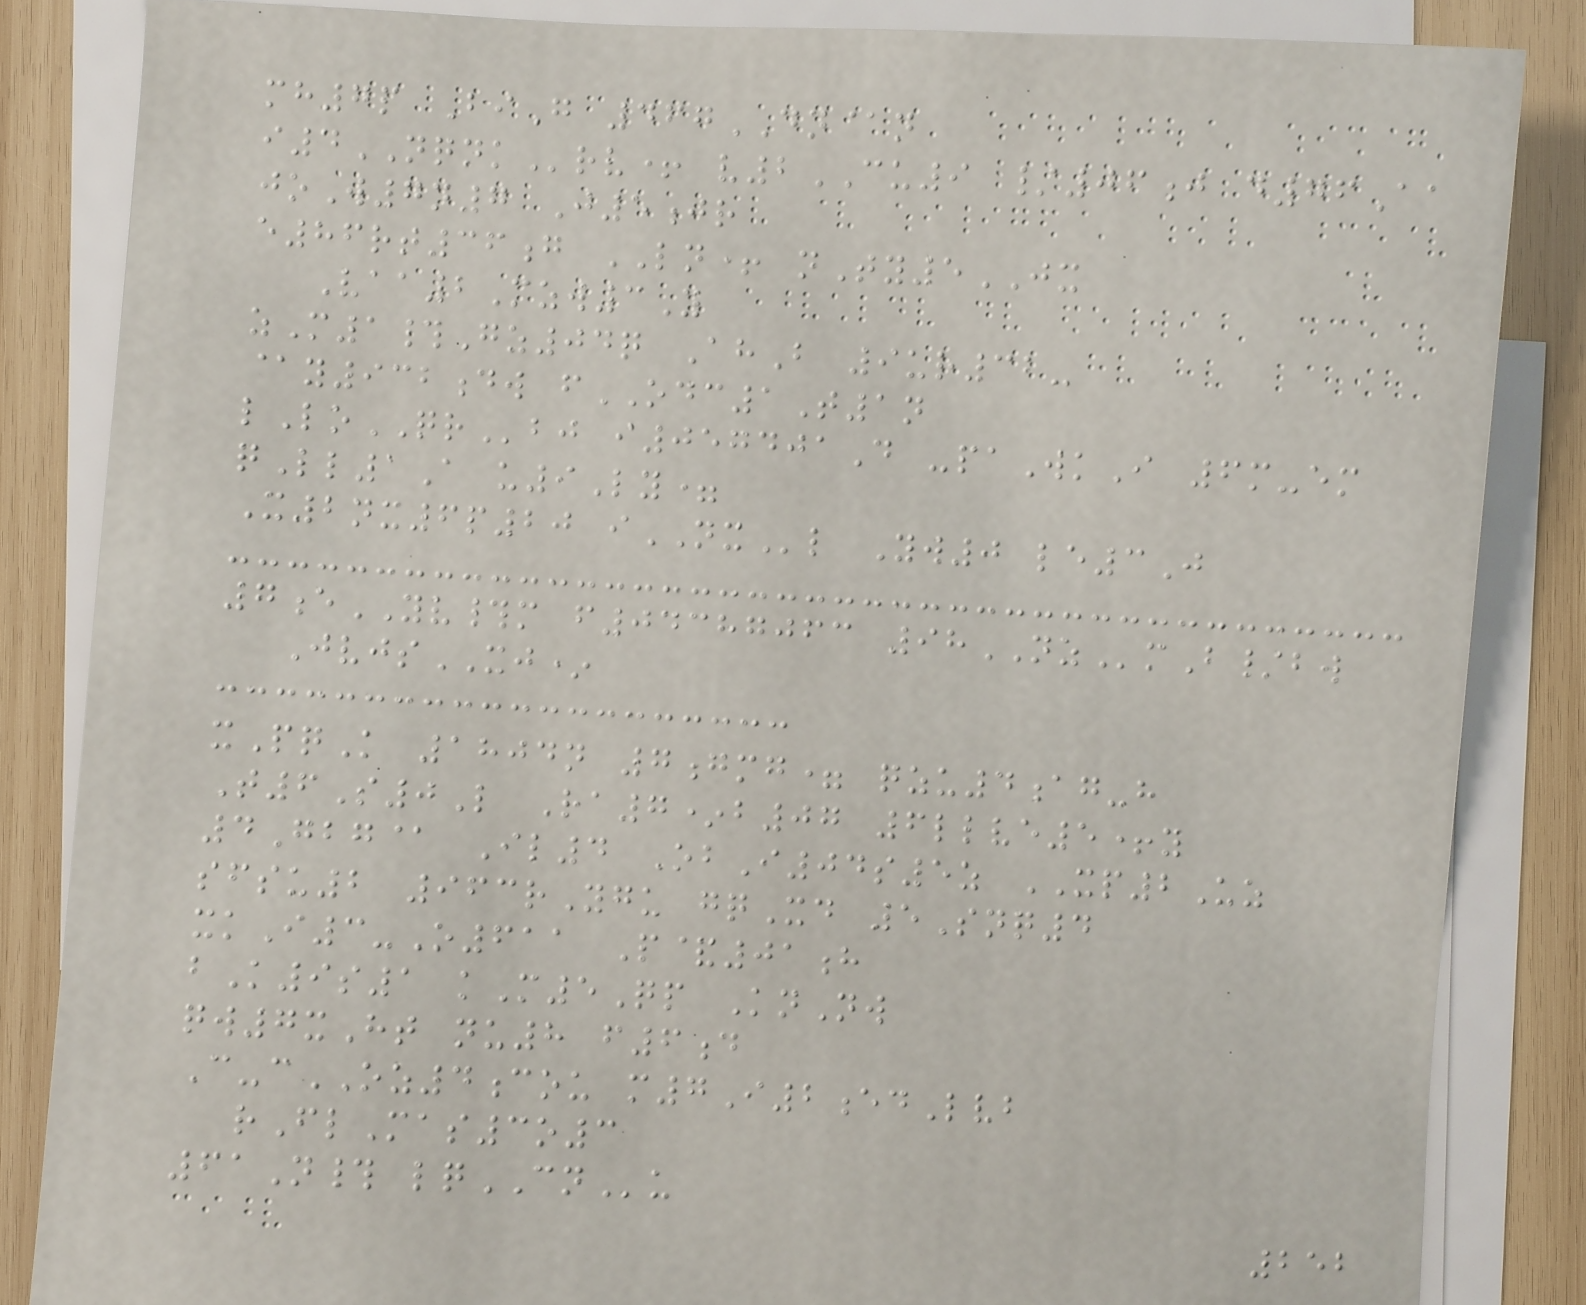mh7p BiG 467DN@n
i4NQNKrv+ v2CU9 /06j d76Aa
joW7n7 J5jr
e86rt36g LN+ nTy5JX
Vaa2Mzw3Y
zM1#Gz04q AhB 9ur32-
@y932dw fODC1T1n
lLoQRbj i057401D -paWkI 6m-em
qLl1A u9Ly=
X2nx6p20 iNXl Yw0 le3J
7eYV#m f04387063 98NZmB/bw
JvjsXJ*
xPqK 1804n 7gmg= qzu4ag-h
T6S0L Ra7*b07 6llve5+y
4Gbg@ Il4 ObI04s5z XP2Uz
sfsu2 963rYgu gqXd 5Snq4
xkI3-O611 P&01h
bK9s1 kM5Qp KnNw
qw7xHt nu8 f6d
C-cOZ4cou m7I2edLvb
rFlMas3o3
61N# lqCNu
252
